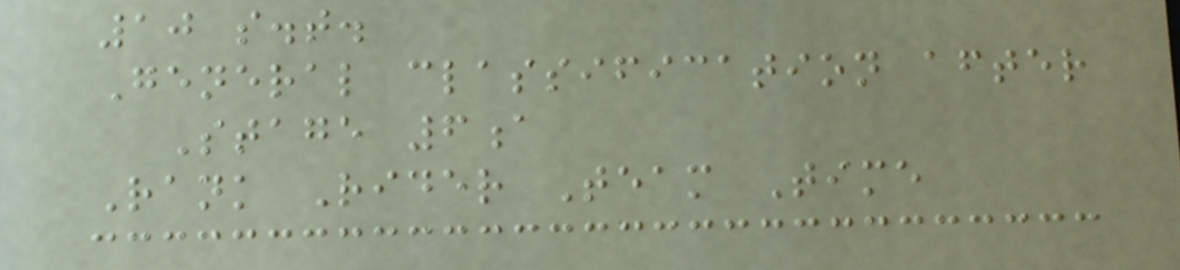10 s.t.
General classification after
Stage 6a
Rank Rider Team Time
